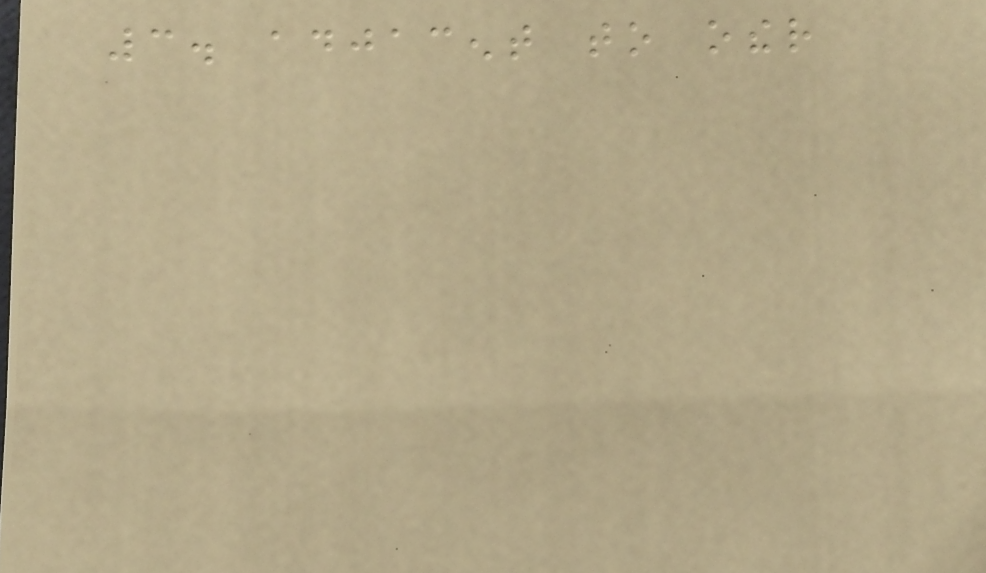3. adjacent to other
